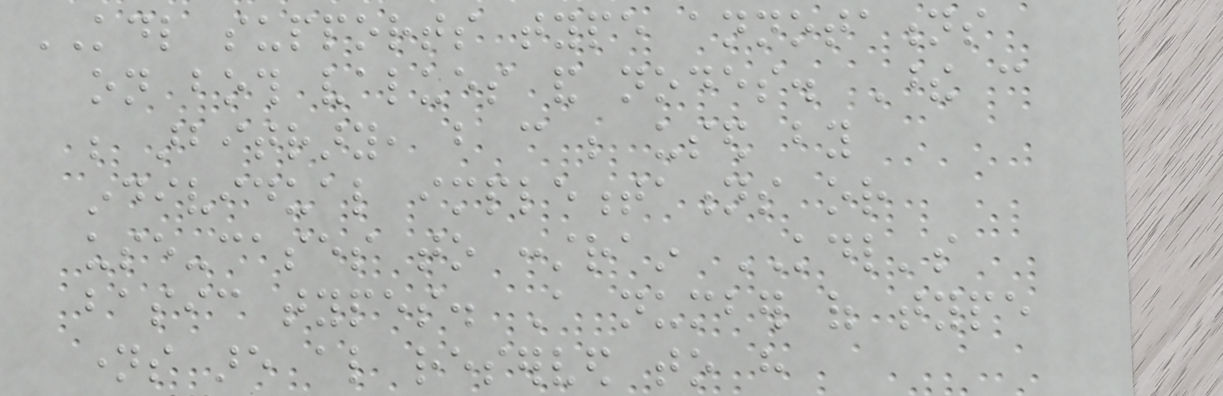KDL supports type annotations
on both values and nodes. These can
be arbitrary, but can be used by
individual implementations or
use-cases to constrain KDL's
basic types. A number of type
names are also reserved to have
